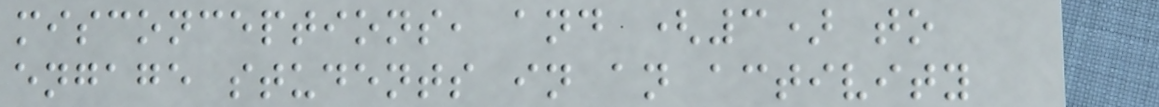misconceptions, and (3) to
engage students in an activity
